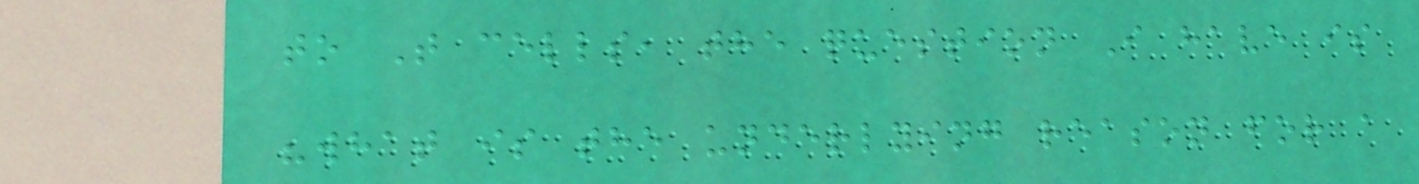to T cells, the question I have is
"what is the underlying reason for a
